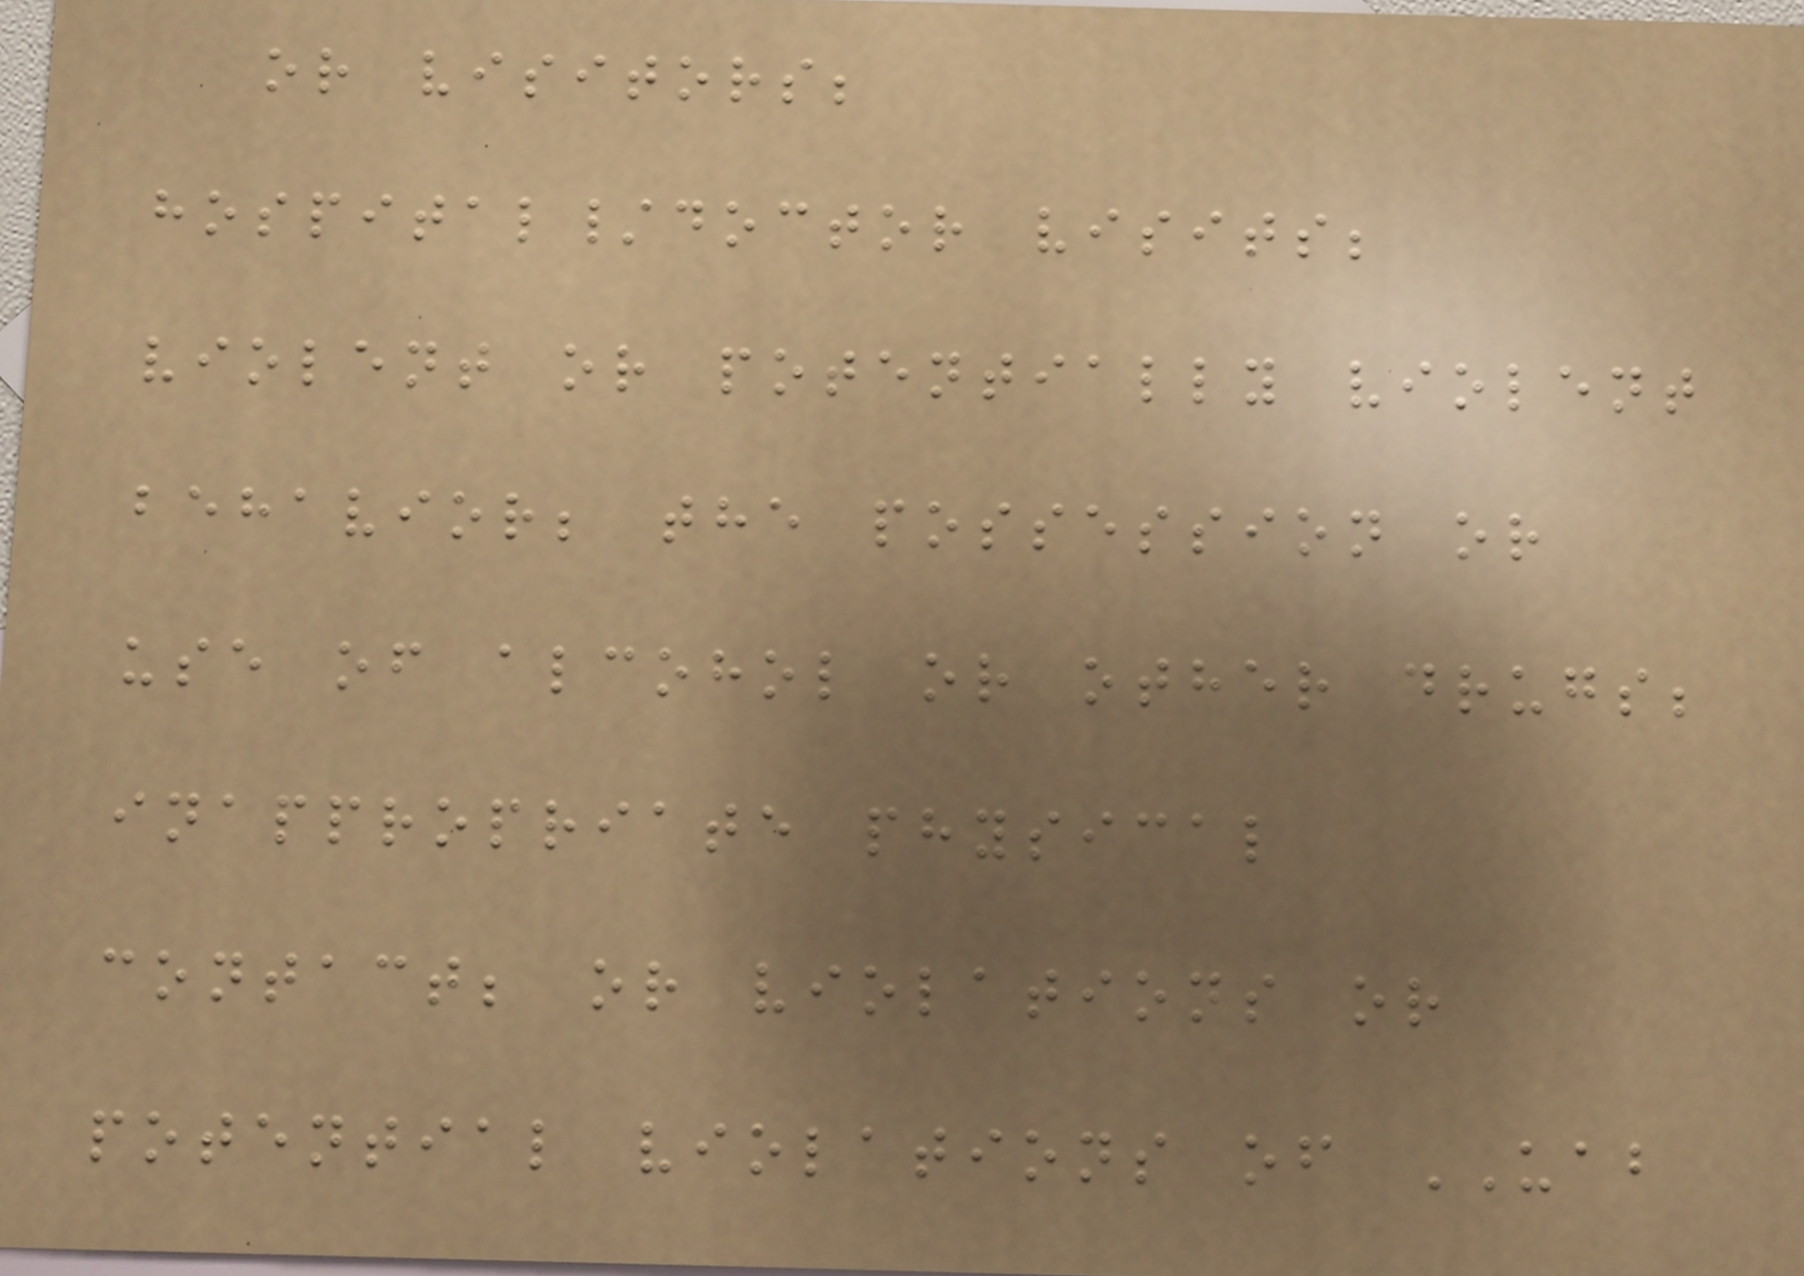or visitors;
hospital/doctor visits;
violent or potentially violent
behavior; the possession or
use of alcohol or other drugs;
inappropriate physical
contact; or violations or
potential violations of UAB
